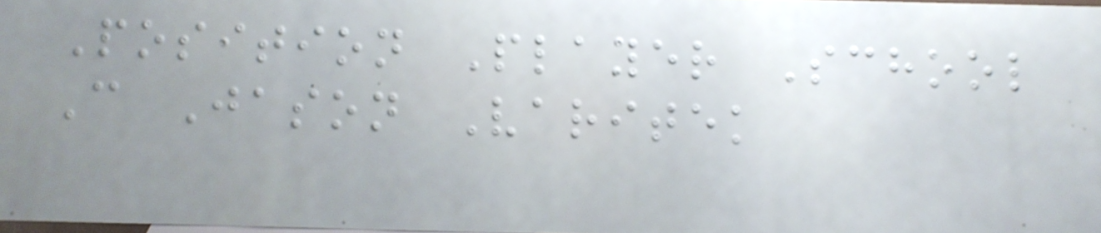Position Player School
C Jason Varitek
